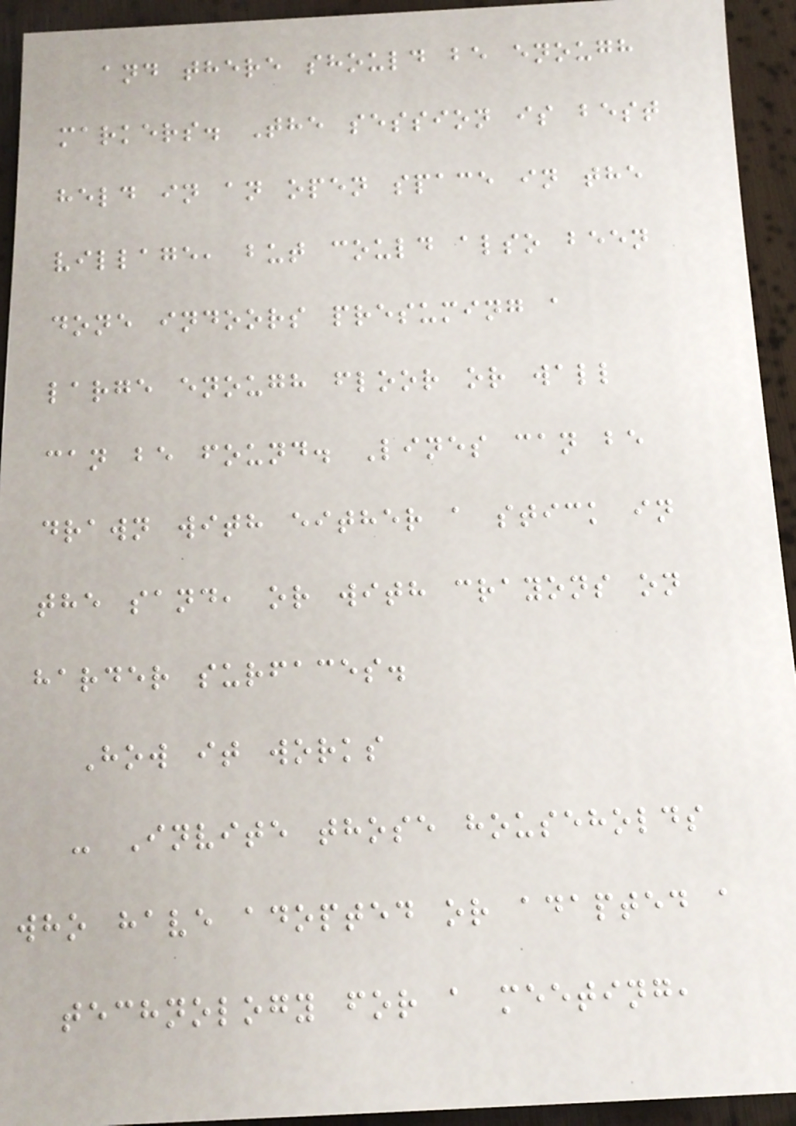and there should be enough
markers. The session is best
held in an open space in the
village, but could also been
done indoors presuming a
large enough floor or wall
can be found. Lines can be
drawn with either a stick in
the sand, or with crayons on
harder surfaces.
How it works
- Invite those households
who have adopted or adapted a
technology for a meeting,
